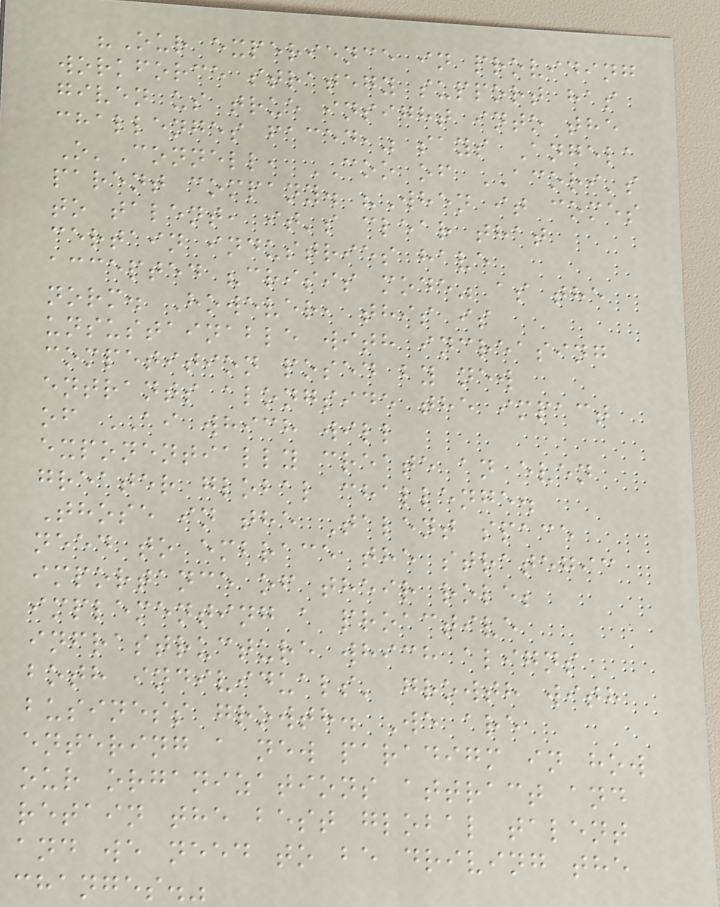"Our experience in providing
workforce strategy support has
given us true insight into the
challenges faced," says Angela
O'Connell, COO of ACORI's
parent company. "When it comes
to talent, it's clear that
certain industries have
accepted "crisis mode" as the
norm. However, this is
unsustainable with increasing
competition posed by new
entrants alongside the impact
of AI which will
exponentially create an even
greater global challenge.
Those in the Talent space
need to embrace the strategic
importance of their role;
implementing a proactive
infrastructure which aligns
both individuals' growth with
business growth. We are
entering a new paradigm in how
our organizations attract and
retain the best global talent
and we need to be driving the
changes."
